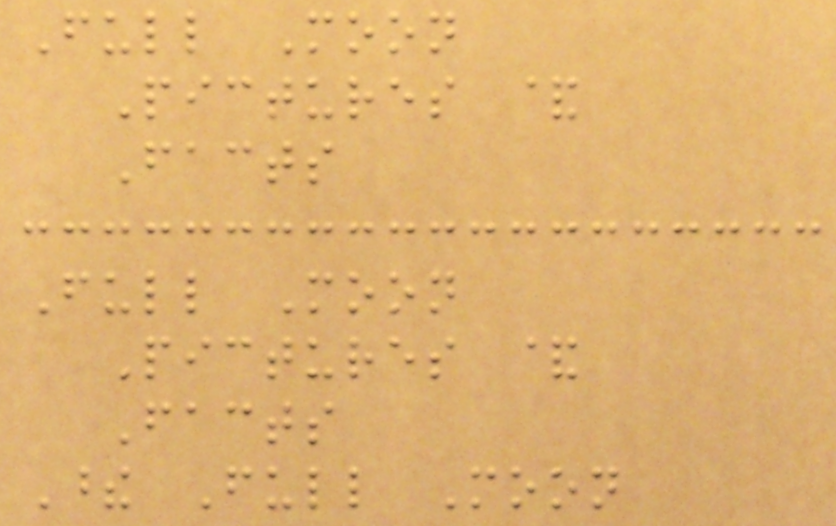Full Moon
Pictures &
Facts
Full Moon
Pictures &
Facts
These Full Moon
